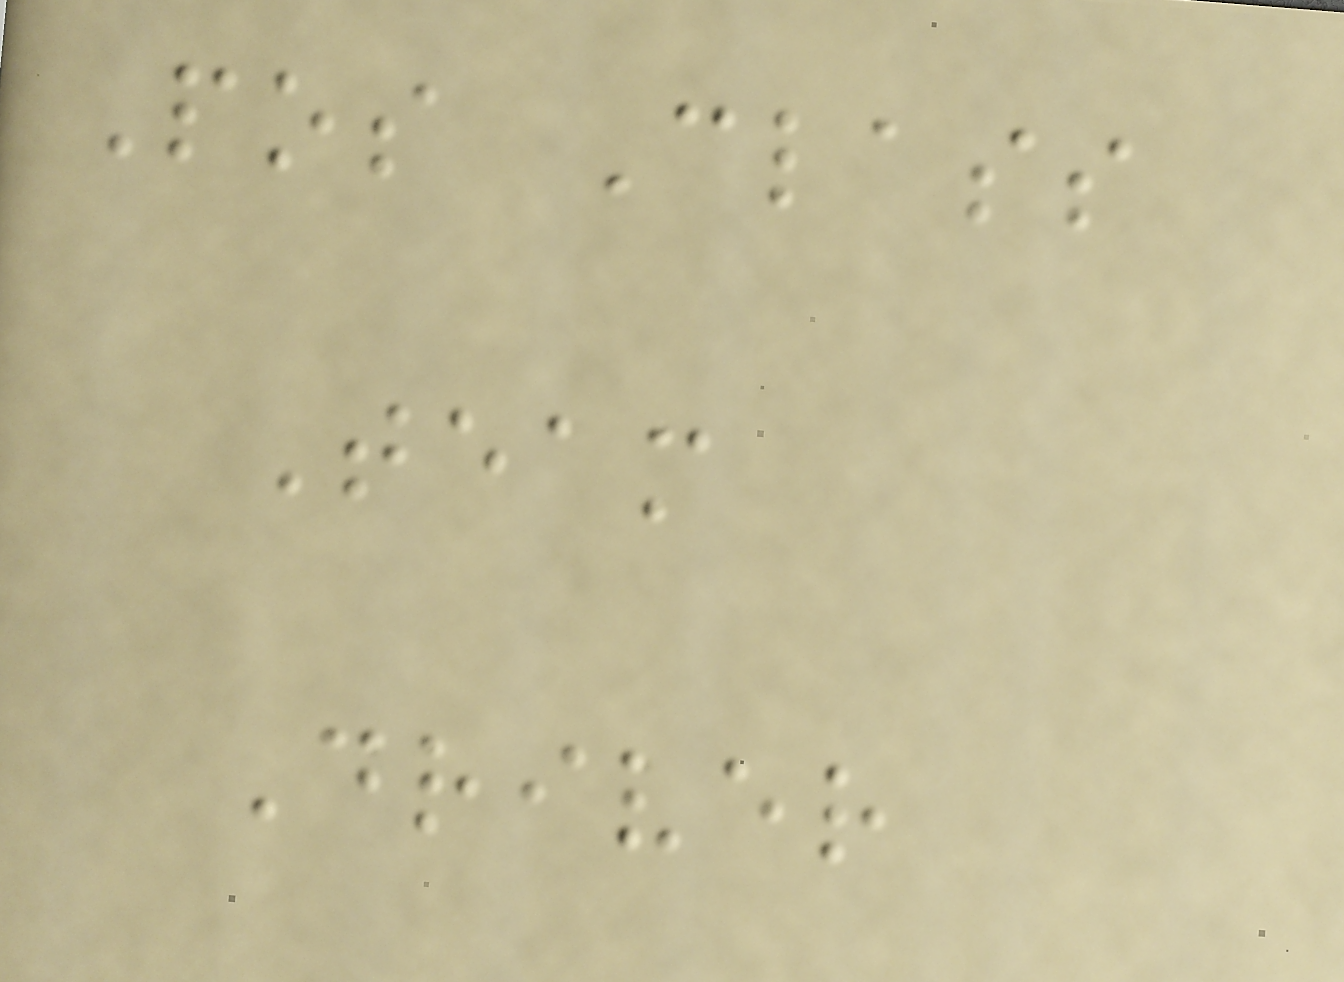Pos Class
Team
Driver
